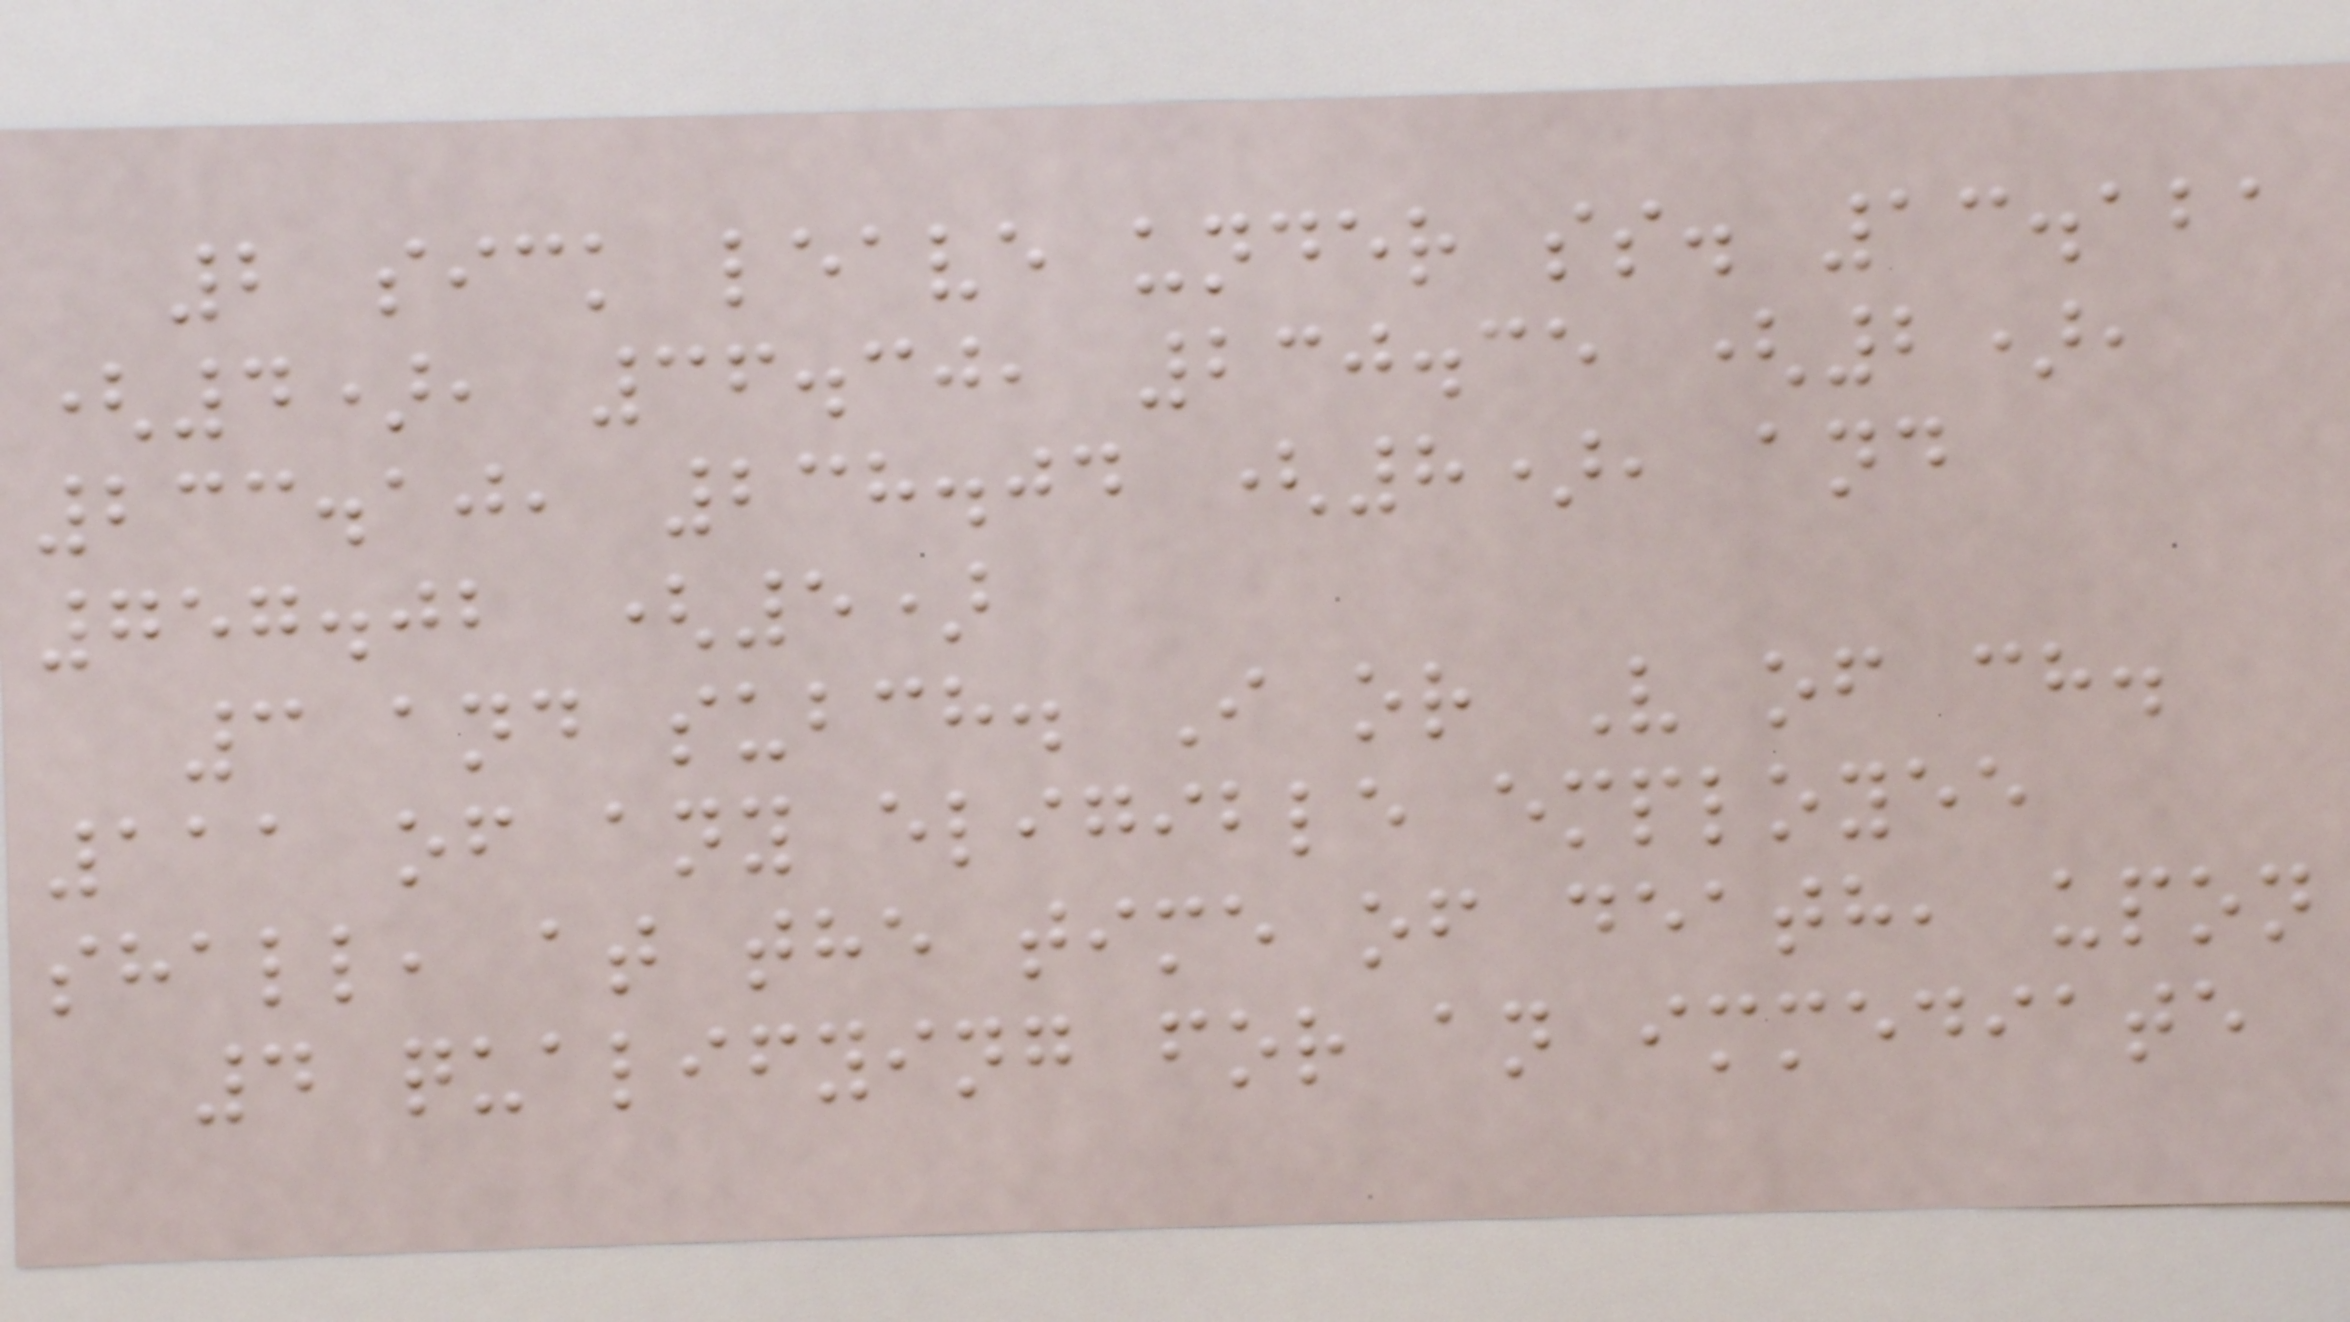2 sick leave under ss. 13.121
(4), 36.30, 230.35 (2),
233.10, 238.04 (8), and
757.02 (5)
3 and subch. I or V of ch.
111 of any eligible employee
shall, at the time of death, upon
4 qualifying for an immediate
